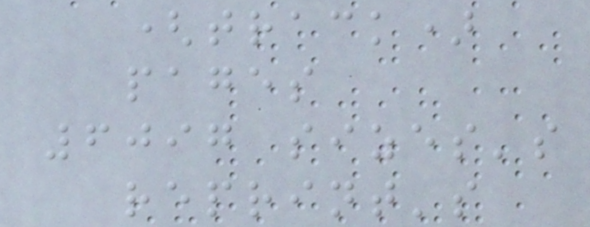(track)
pages
6097 sizes's
reprint's
